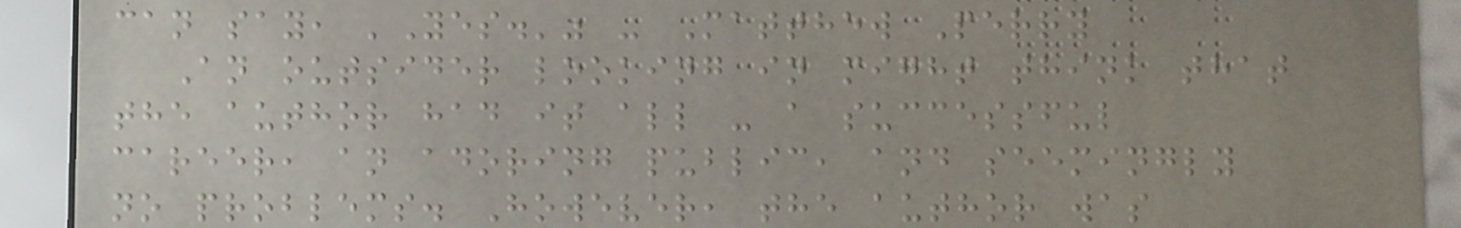can say, 'Yes.'" - Matthew Perry
An outsider looking in might think that
the author had it all - a successful
career, an adoring public, and seemingly
no problems. However, the author was
